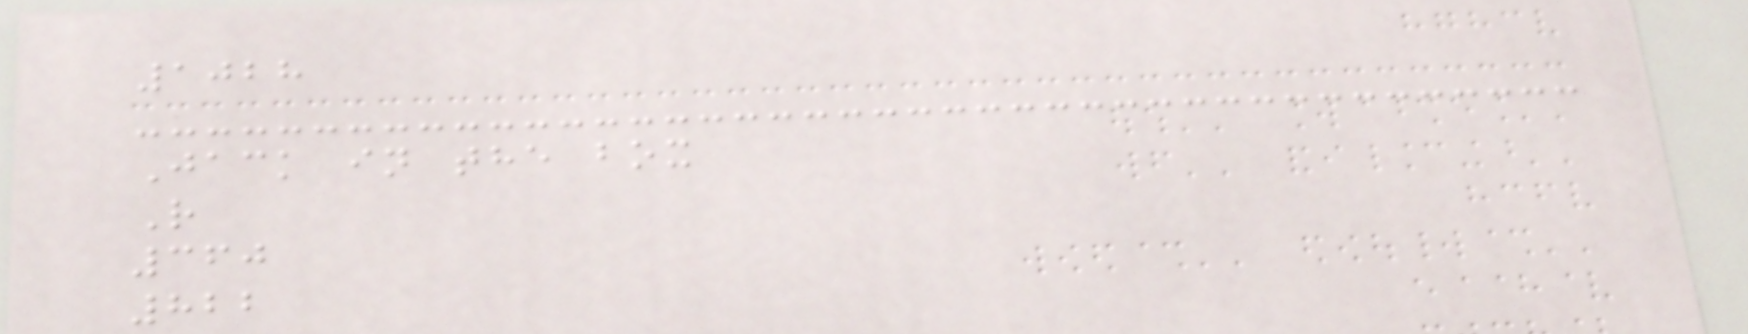1028
Jack in the box
R
360
822
